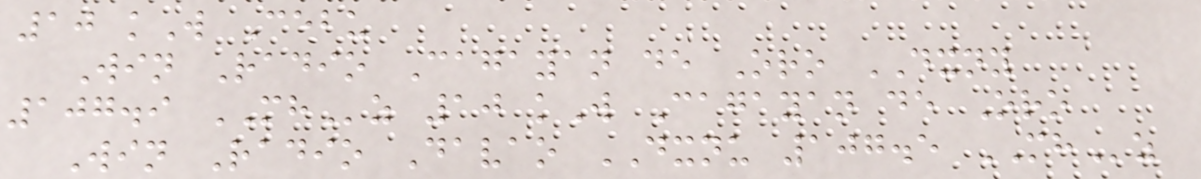10 kW Cebu
Win Radio Cagayan de Oro DXNY
107.9 MHz 10 kW Cagayan de Oro
Win Radio Davao DXNU 107.5 MHz
